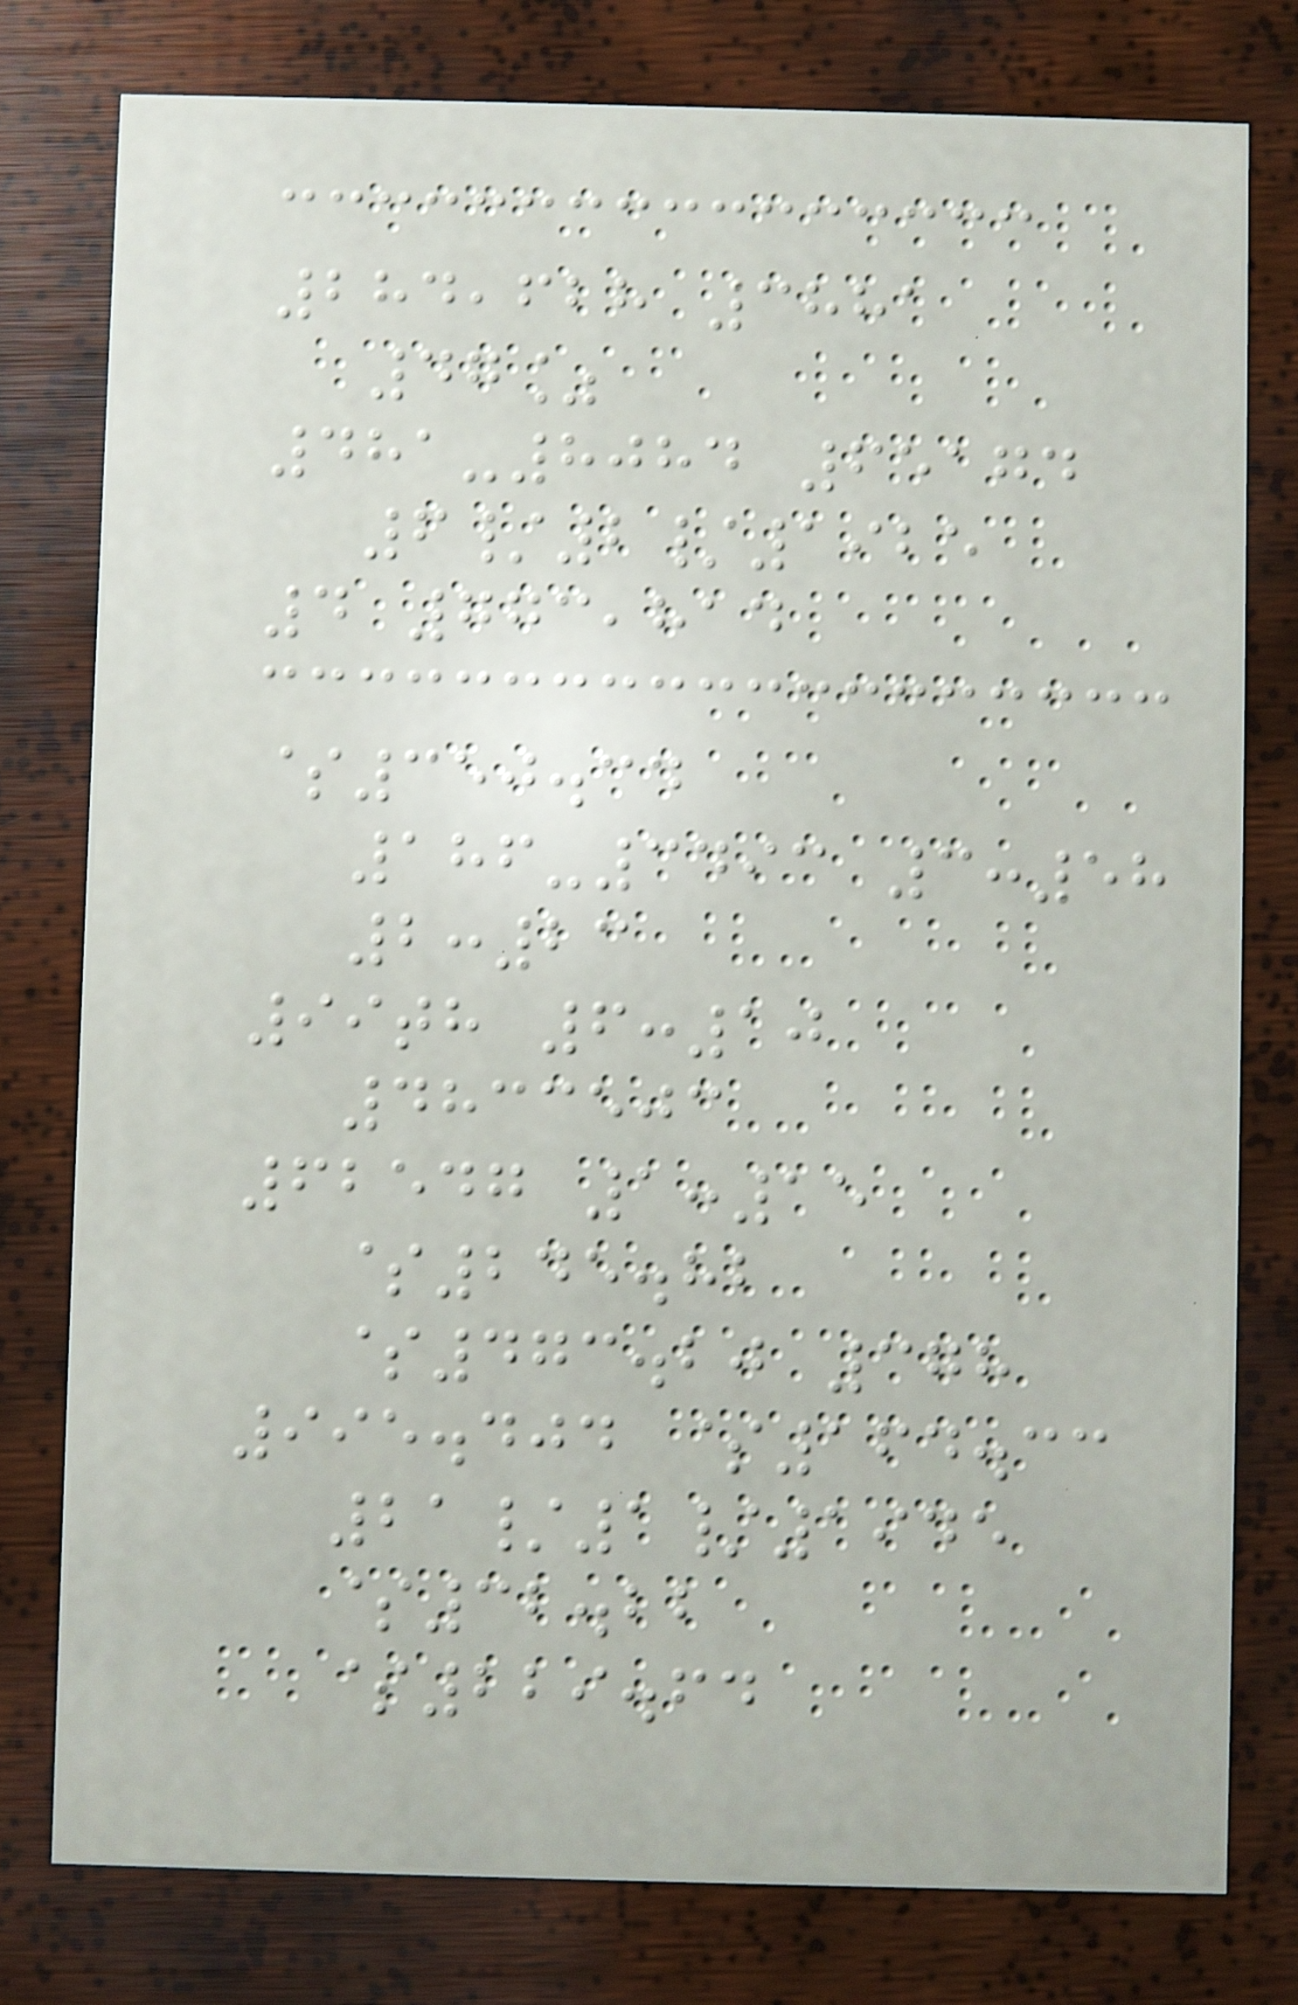284,628 3881
47%
481-8084 65174
6/2/1925
4 773,814
$350.34
186-3493 3:58
2:23
99th 6:10
4833503
62547 1:15
$245.82
$473.20 378
995.404 $164.33
21/1/1945
$32.22
$229.64
